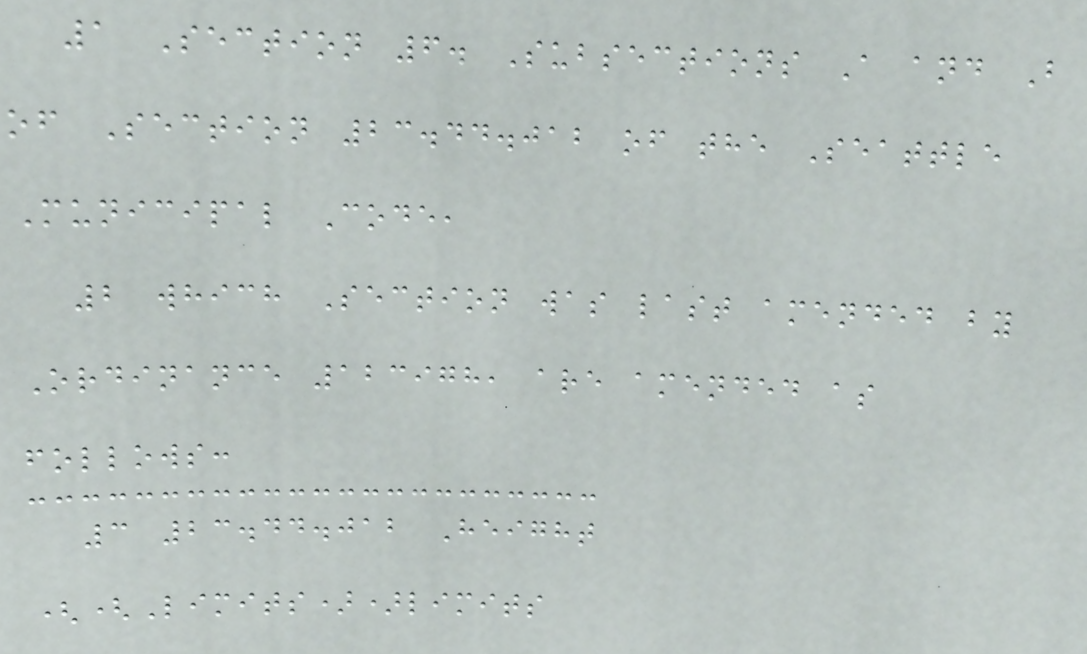1 Section 6. Subsections A and B
of Section 23.44.012 of the Seattle
Municipal Code,
2 which Section was last amended by
Ordinance 123978, are amended as
follows:
3 23.44.012 Height
((Limits))limits
